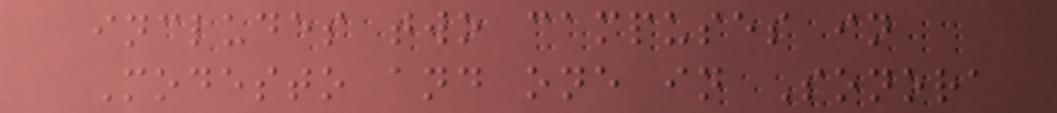includes two campuses in
Modesto and one in Sonora
